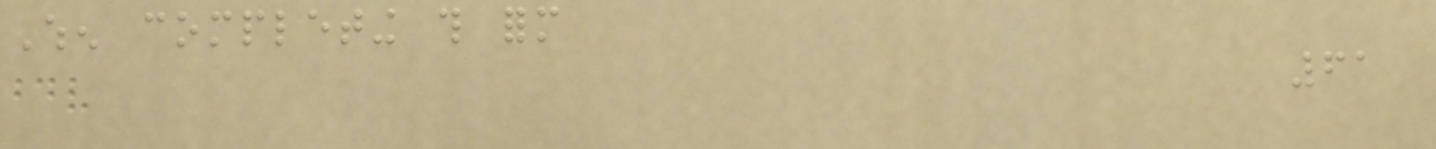When completing this form
61
